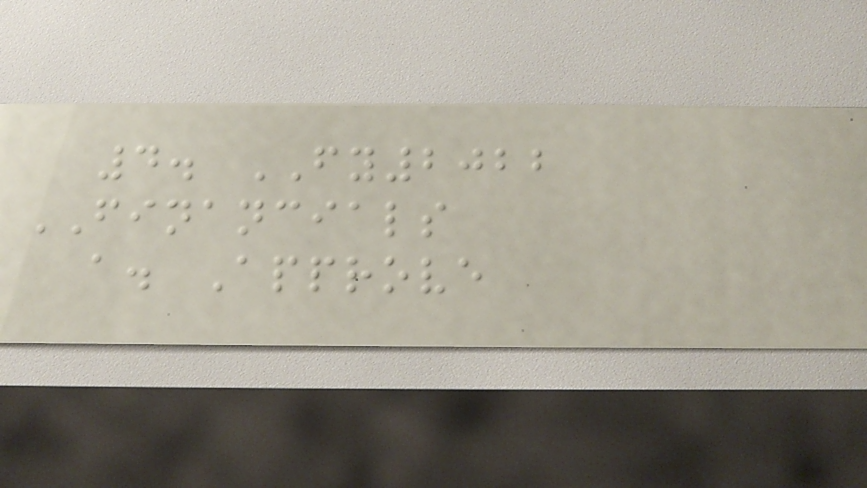4. FY2022
FINANCIALS
a. Approve
